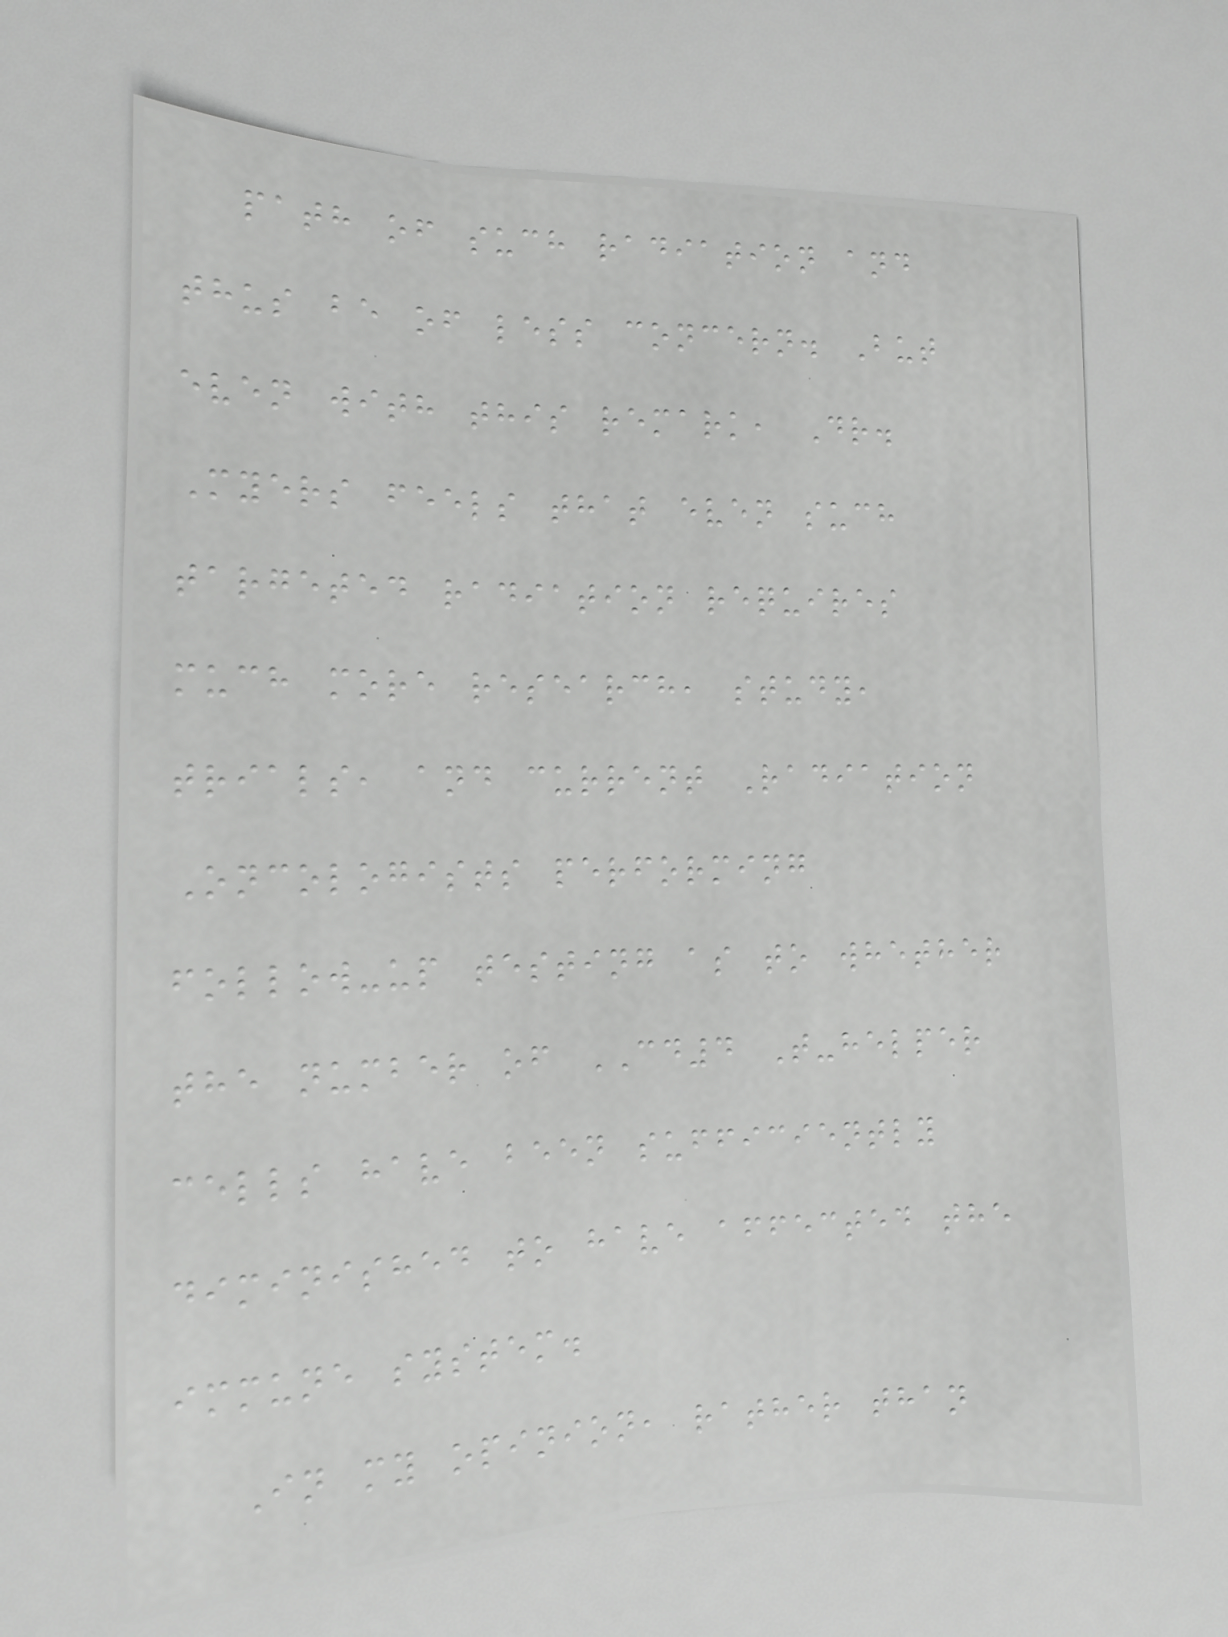path of such radiation and
thus be of less concern. But
even with this remark, Dr.
Myers feels that even such
targeted radiation requires
much more research, study,
trials, and current Radiation
Oncologists performing
follow-up testing as to whether
the number of CD4 T-helper
cells have been sufficiently
diminished to have affected the
immune system.
In my opinion, rather than
